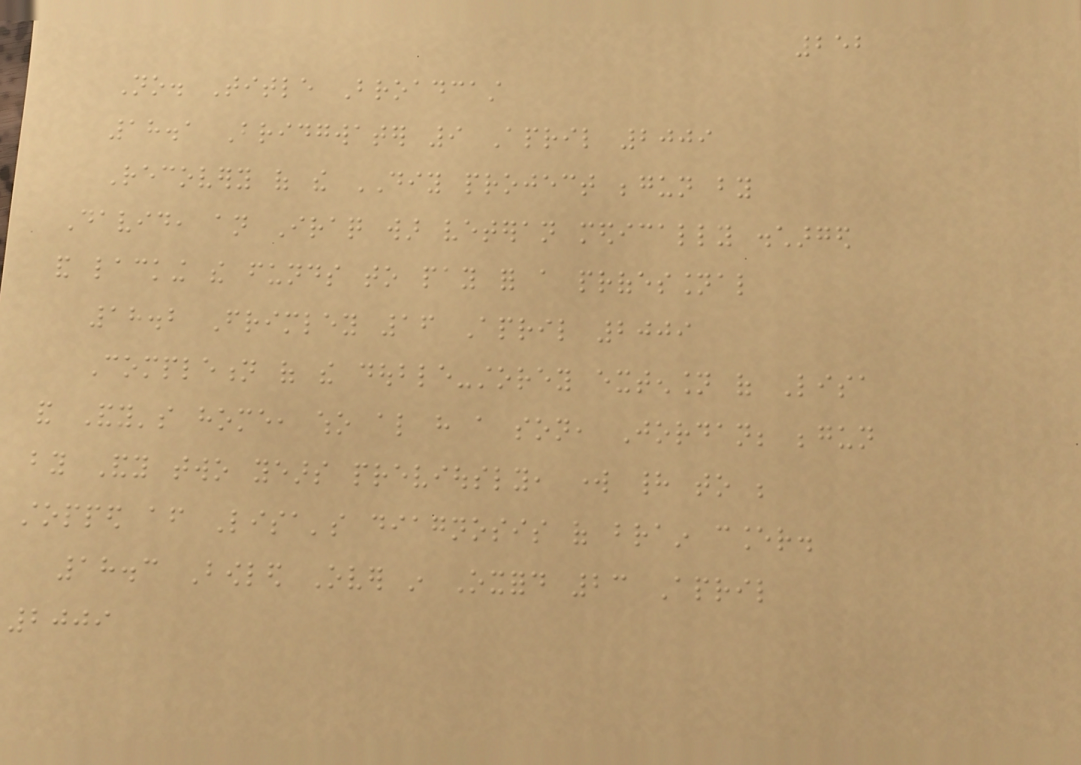252
No. Title Broadcast
18.1 Bridgwater 9 April 2009
Recovery of the DIY project begun by
David, an Iraq war veteran medically discharged
and lacking the funds to pay for a professional
18.2 Frimley 16 April 2009
Completion of the double-storey extension of Lisa
and Andy's home, who also have a son, Jordan; begun
by Andy two years previously, work had to be
stopped after Lisa's diagnosis of brain cancer.
18.3 Bowled Over in Oxford 23 April
2009
